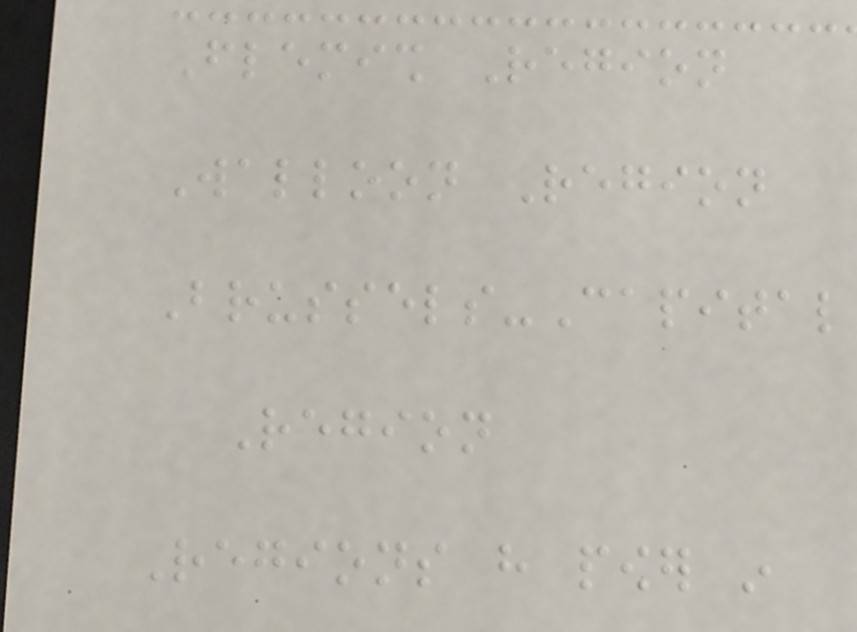Flemish Region
Walloon Region
Brussels-Capital
Region
Regions have power in
